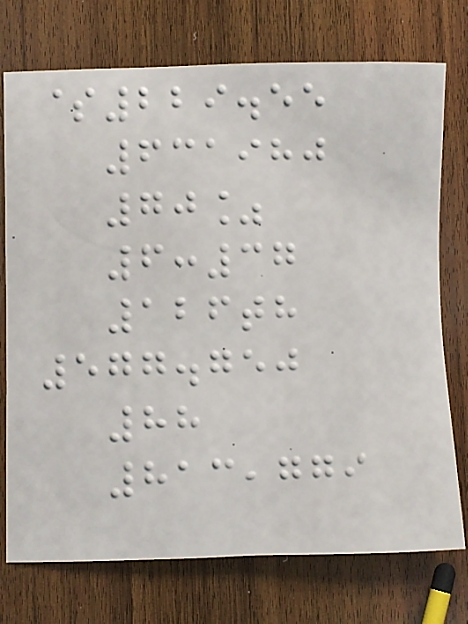$229.55
631980
70%
6:37
126th
577.750
88
813,779
